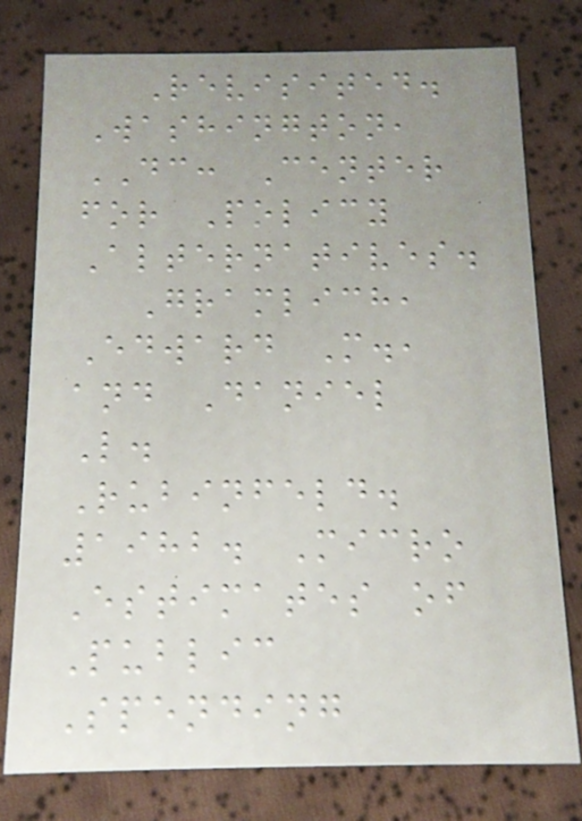Revisited.
Washington,
DC: Center
for Policy
Alternatives.
Gramlich,
Edward M.,
and Daniel
L.
Rubinfeld.
1982. Micro
Estimates of
Public
Spending
